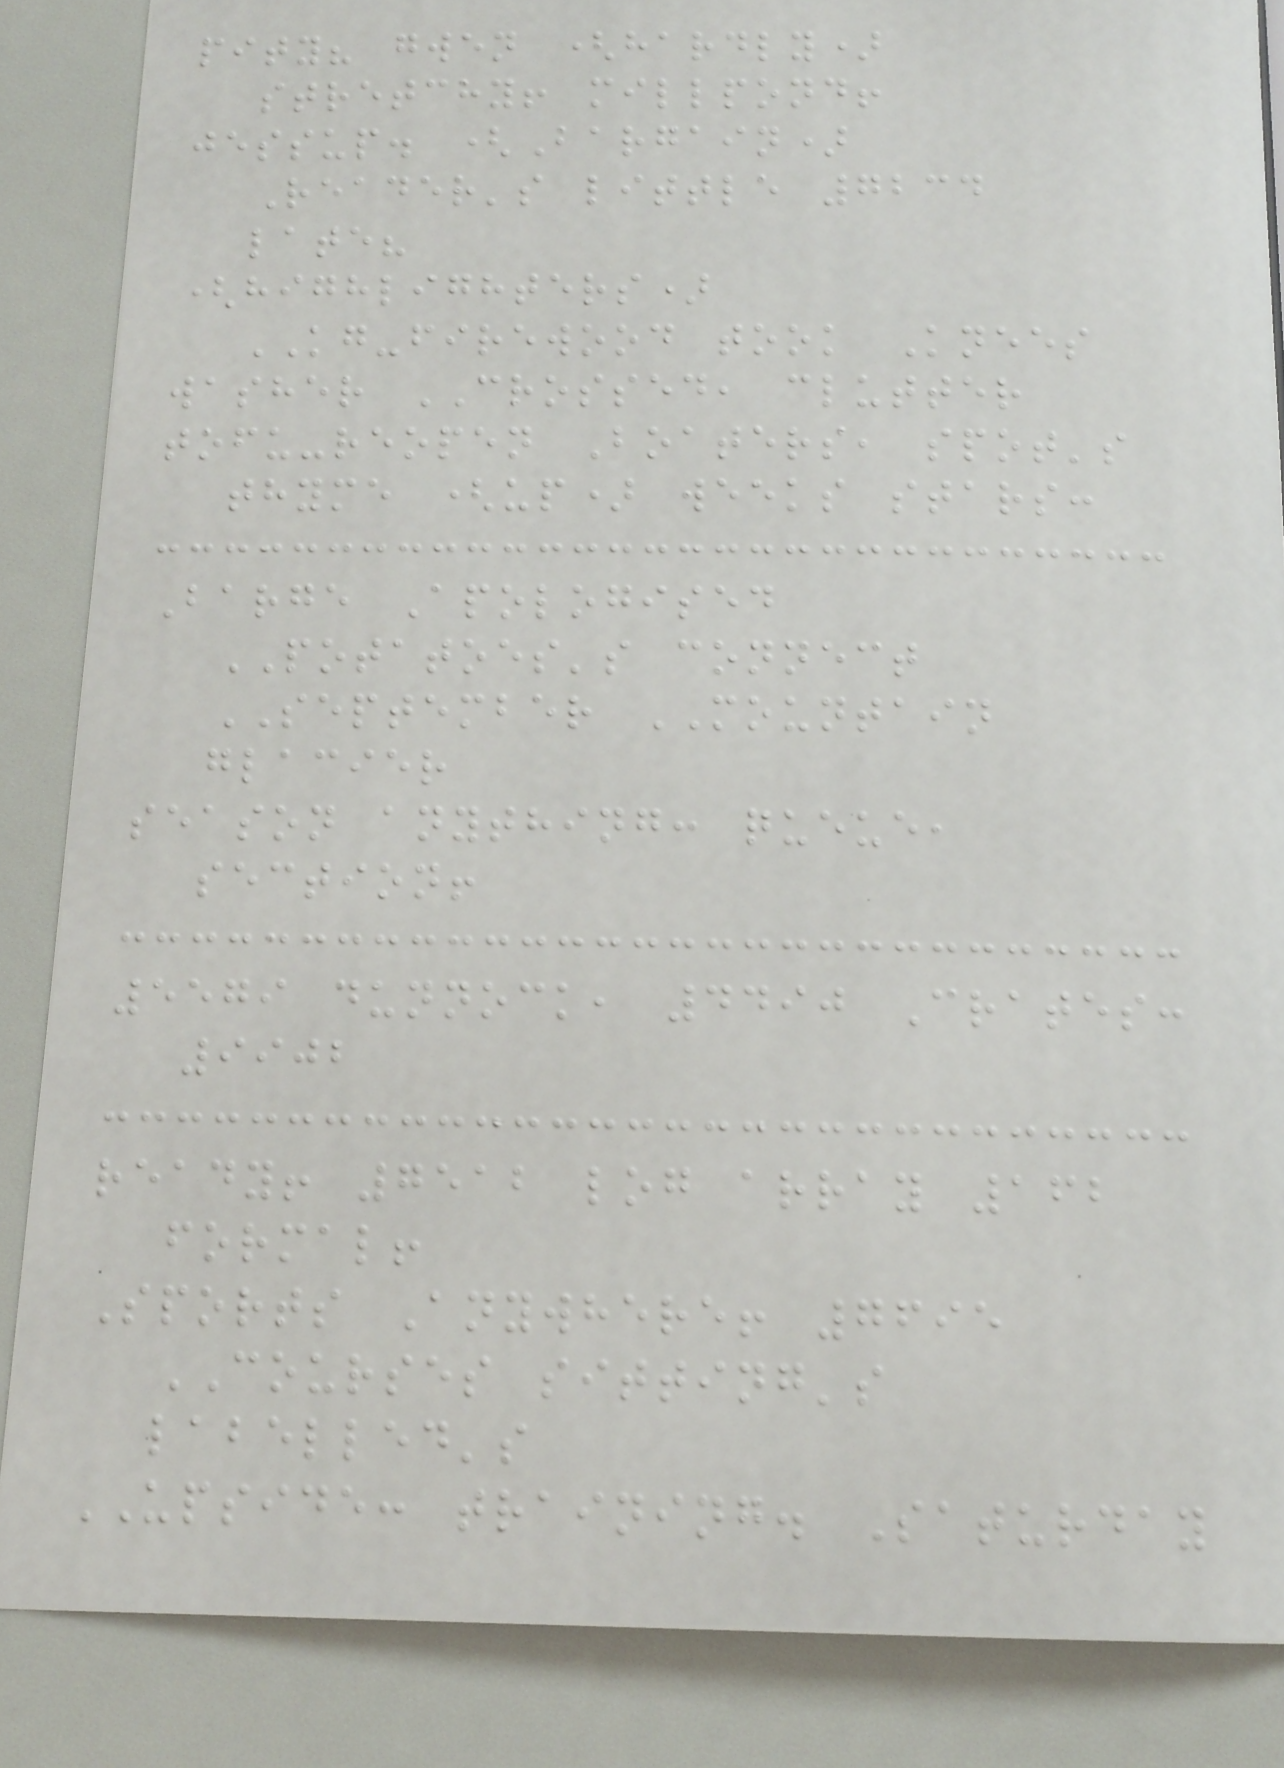pity? gwen (hardly)
stretchy! millpond!
jessup. (Bargain)
Reader's little 7234
late?
(highlighters)
KG-firewood took Knees
washer CROSSED, clutter
tofu-reopen Boaters, spot's
thyme (up) weeks stars:
Barge Apologised
POTATOES's connect
SEPTEMBER MOUNTAIN
glacier
season anything: queue,
section!
5579 dunnock, 4490 Crates:
9902
ready! 7512 log array 162
formal!
Sports Anywhere! 7695
COURSES sitting's
labelled's
UPSIDE: training. Saturday
